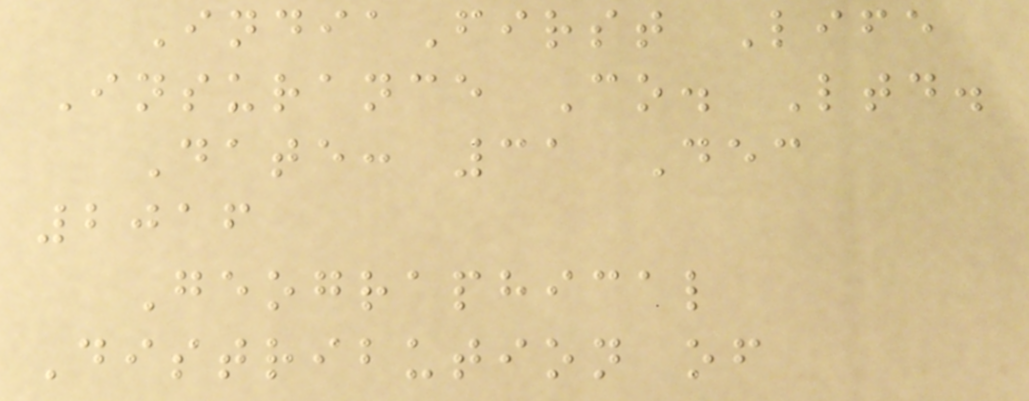IndiaFirst Life
Insurance Co. Ltd.
Date: 31 Dec
2016
Geographical
Distribution of
